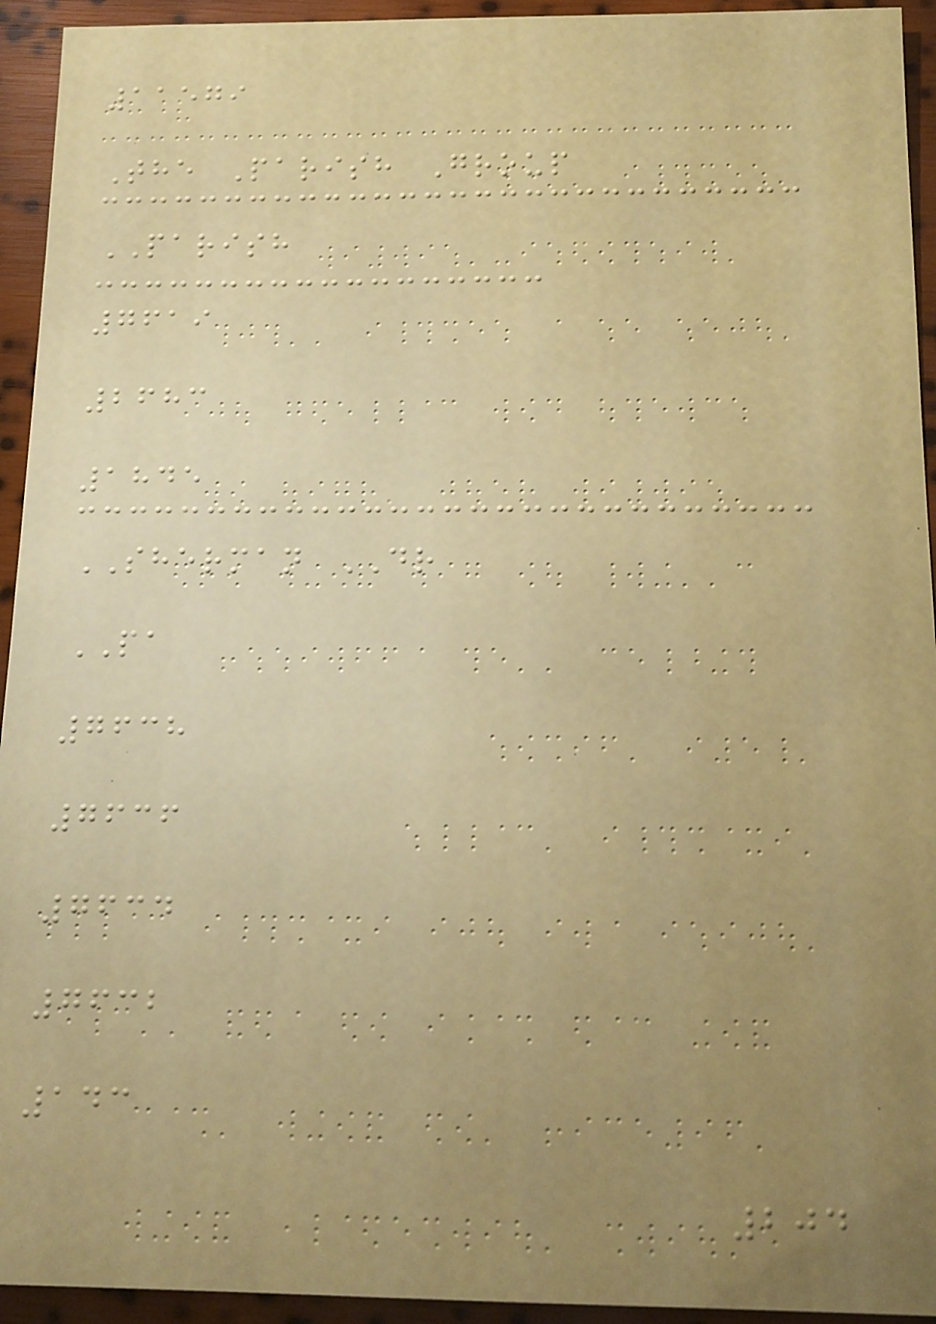11579
The Parish Group
PARISH
7619
2683
1845
SHERMAN DR
PA
7638
7636
7634
7632
143
204
